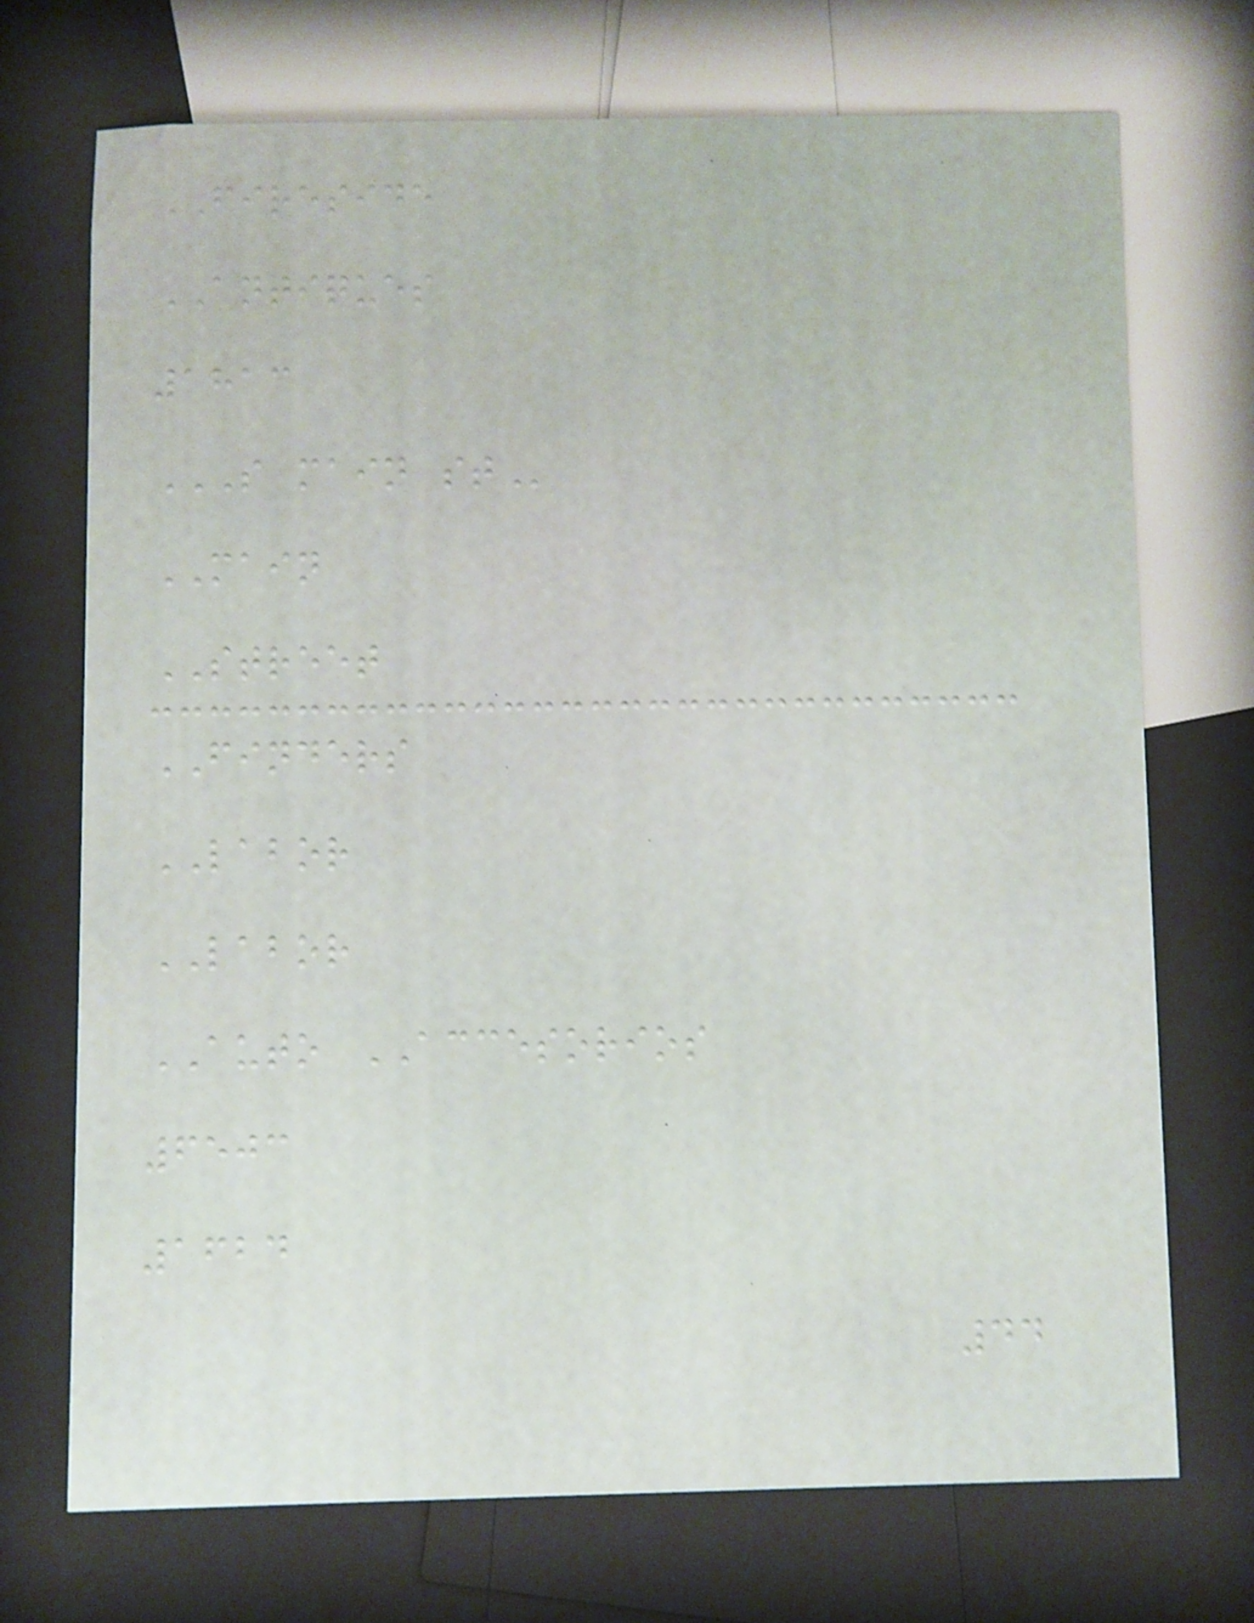FIRESIDE
ANTIQUES
1813
S MAIN ST
MAIN
STREET
FINDERS
LABOR
LABOR
AUTO ACCESORIOS
6503
1624
44
